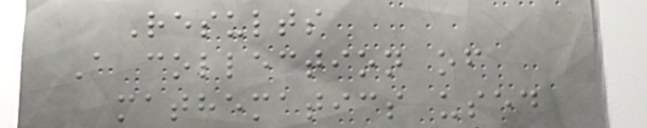Results
A collection of
mathematics used
